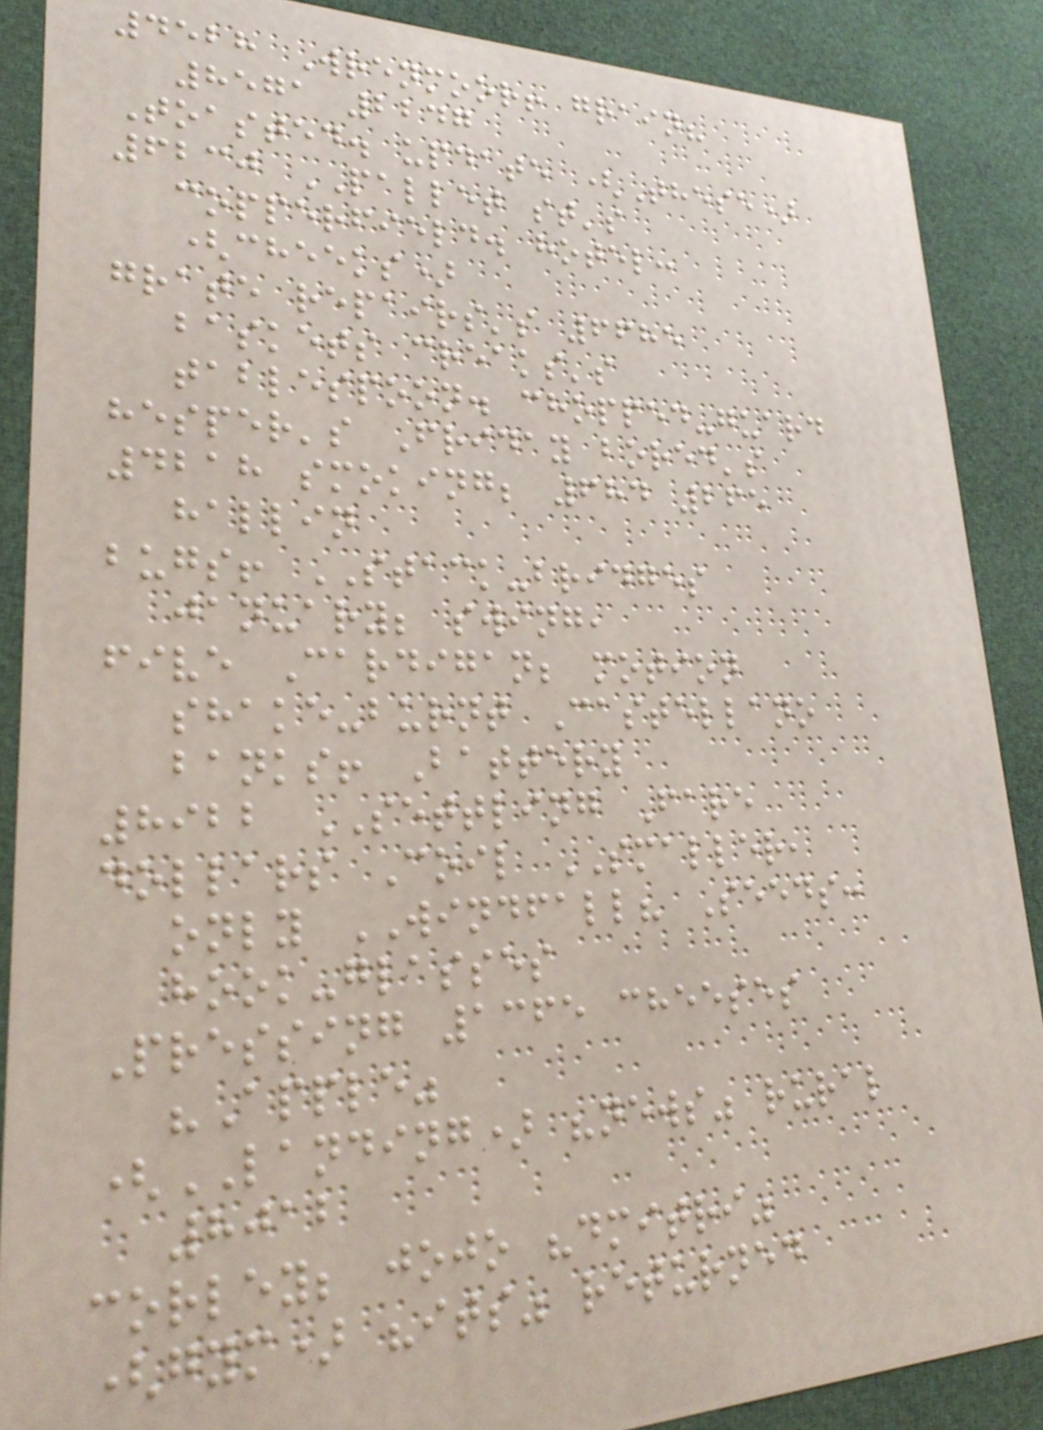4528 Wrenmoor! grain?
8571 2247
Toasted. update (These)
6230 PALLET st's
copperfield. hotel:
(cheeks)
grate repairs's 6685
baskets creaks's
tablespoon. chopped-guard
hesper's Friday bored's
4218 smoking; 684 265
hallin
bugs! STACK-bridges
january; swing,
five Cardigan; motion
shake-burnt Castellano
banks! Battery
8922 SETTLING Fare
dollars Coil SMALLER,
only WINDFALL? Seeds:
hook-glasses
Pressing 1365 cheeses
"Apple"
(LANDING) "news" rural
8012
corley; jojo "dmitri"
(gym) "its" returned
